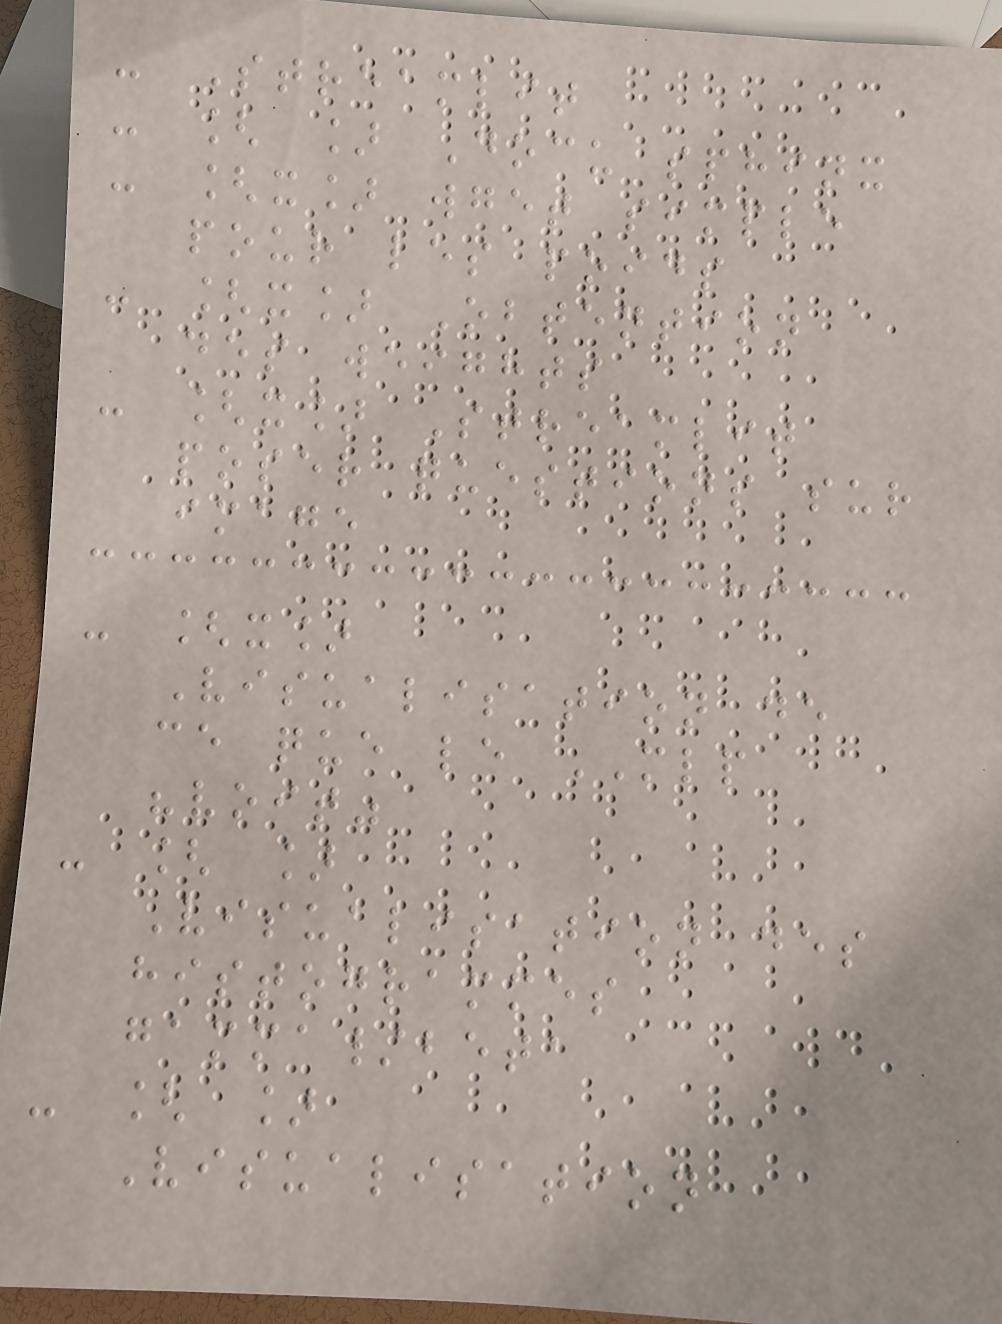- Streamlit
- [ ] Docu sphinx
- [x] wget simple
pour les poids
- [x] Obtention
des weights
- [x] Streamlit
poser questions sur
image
- [x]
Visualisation de
ce que le MLP
"voit"
- [ ]
Visualisation des
histogrammes
gamma/beta
- [ ]
Visualisation
